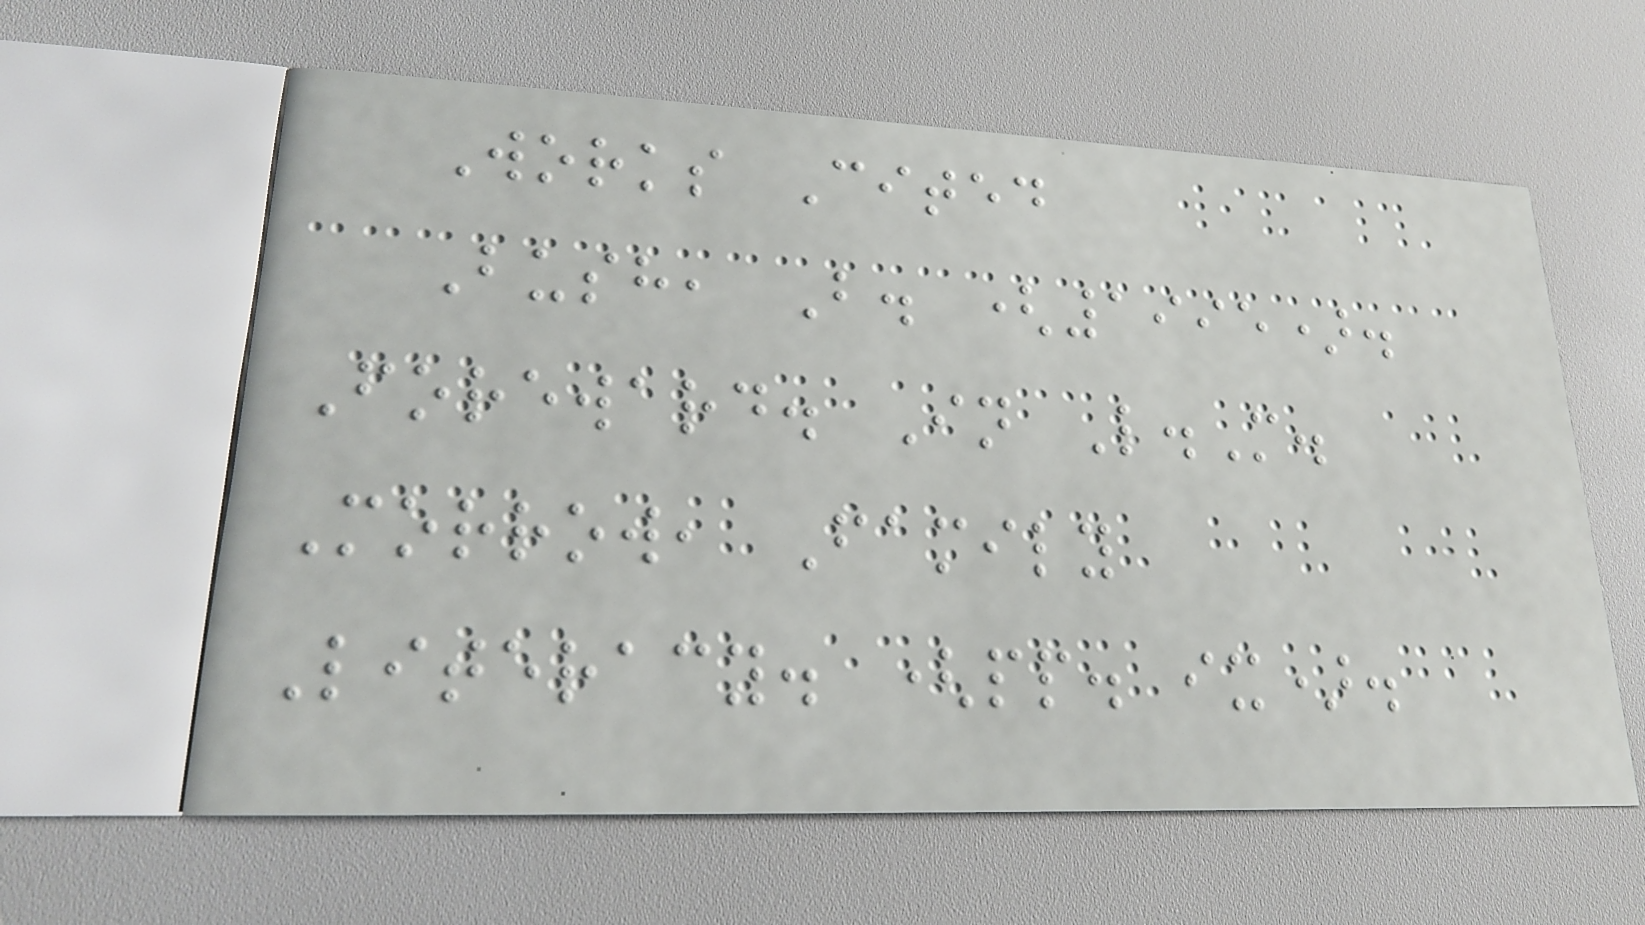Works Cited
Bush, B. (1995).
Foreward. In L.M.
Morrow, Family
Literacy. (pp. ix).
